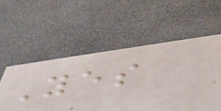Yes
